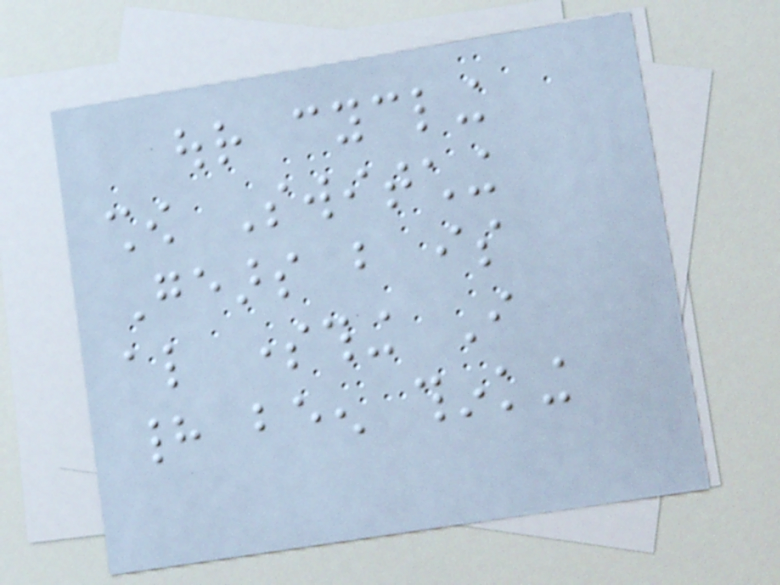our cycling
show Switching
Gears but is
also something I
had been thinking
